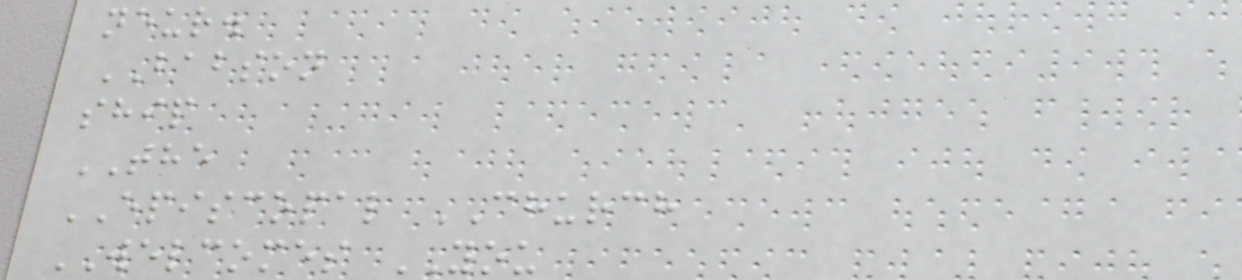neur.
BABSON
ship
THE
EPISCOPAL CHURCH
WELCOMES YOU
